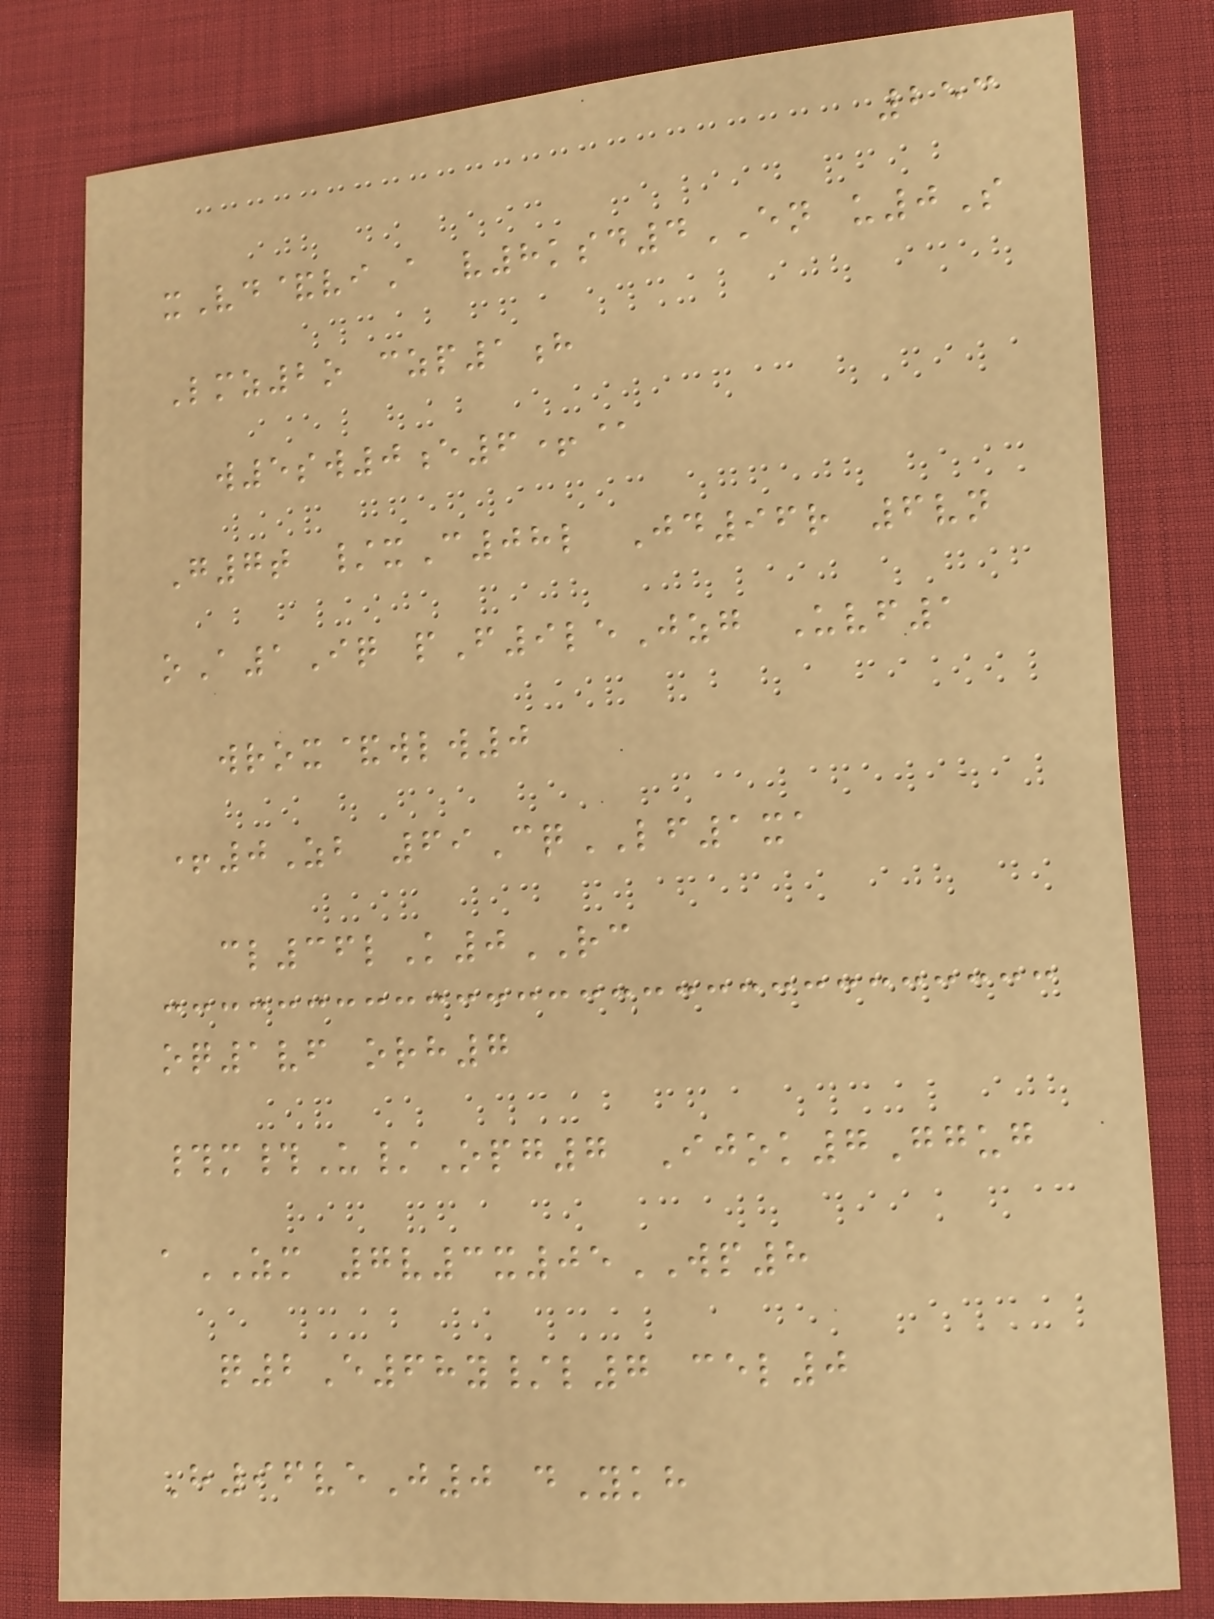253
xVd&viA v8ksd4EN u0S
Lmz2o czp1h
w5sw0e6+@
G7t /xC08l Jd96r 6vn
oA1Iq pF9leJzg Uvf1
wrox&wlw0
+0Zb 69CqLF1xa
cl36lK0RC
oq1vf orh7
#m#U/Opg7 Ijok7Ggug
aZM 7v3x05WP8
q2E68y/l7 cel0
H96veJ0 dYkh
